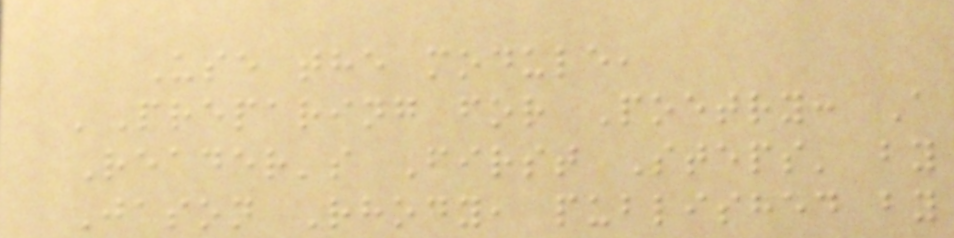Use the module,
'Preparing for Poetry: A
Reader's First Steps' by
Jason Rhody, published by
